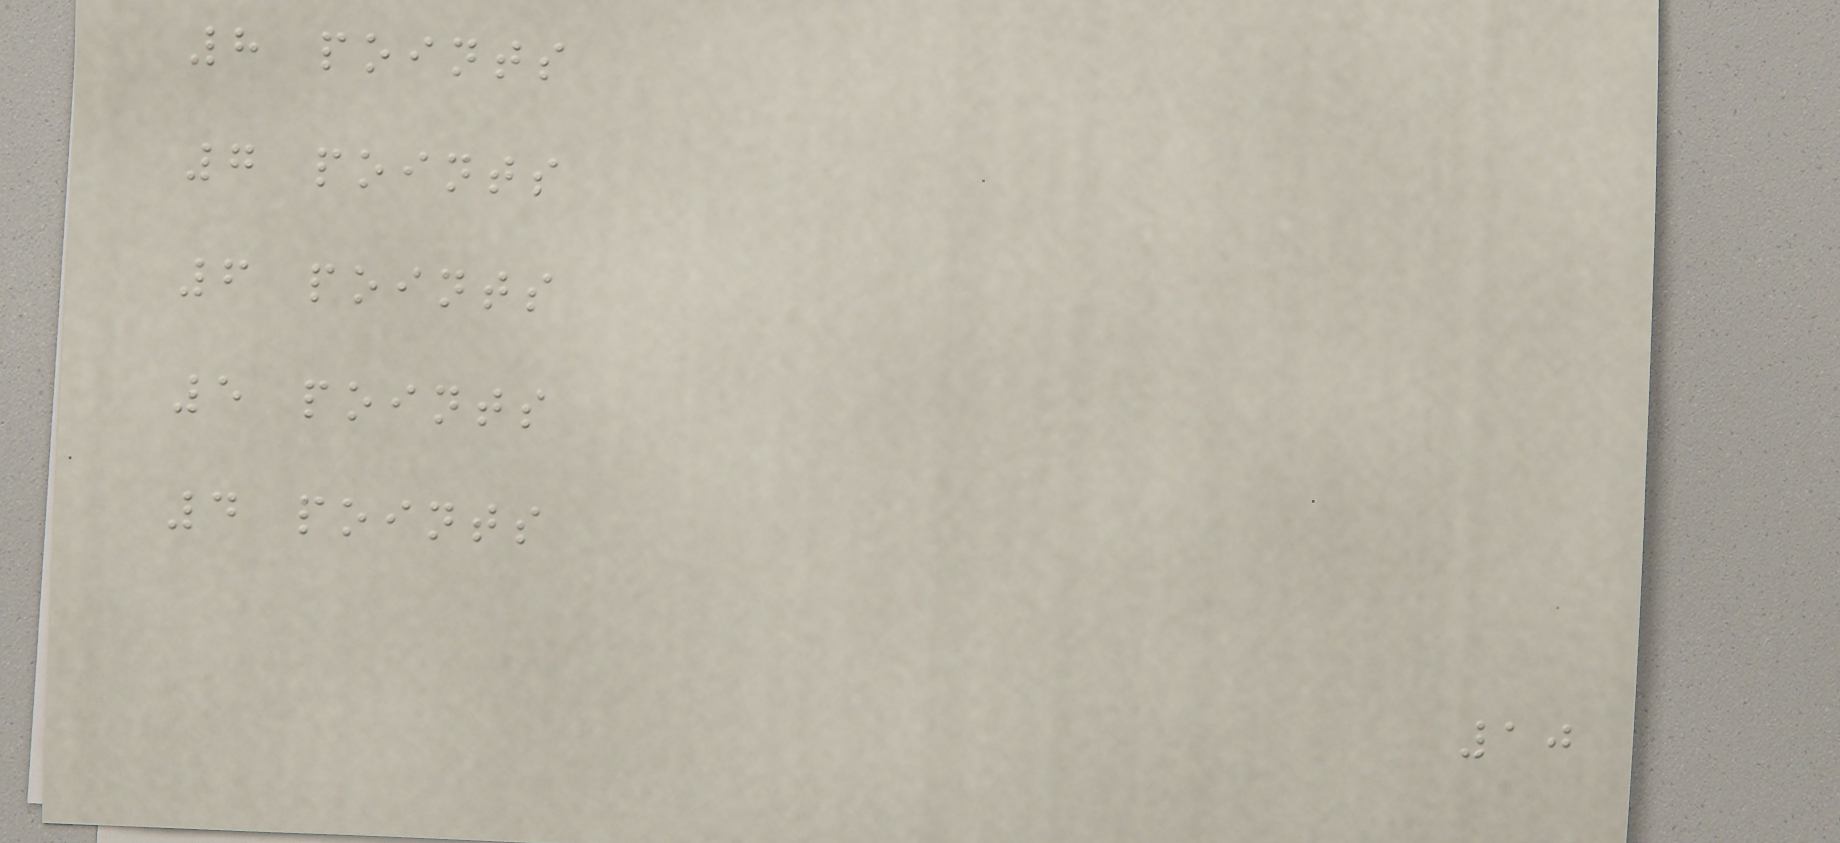8 points
7 points
6 points
5 points
4 points
10
